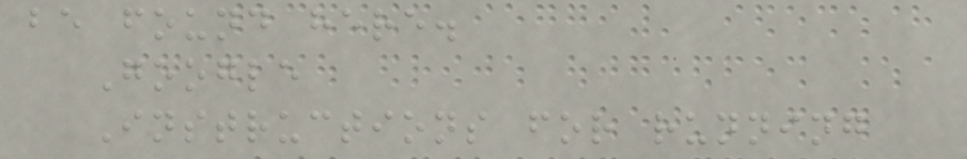be found here.
Google
Instructions for running
